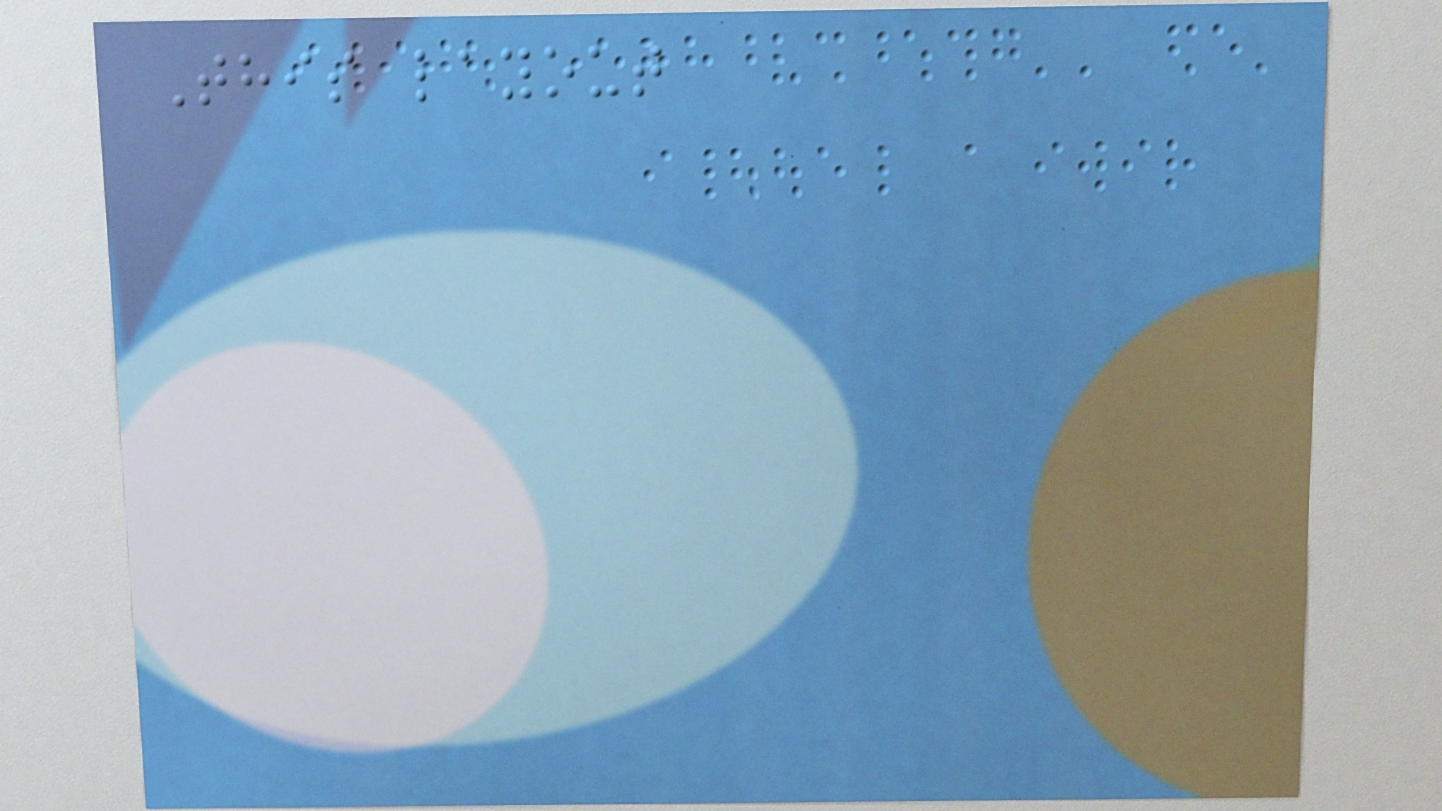This layout
